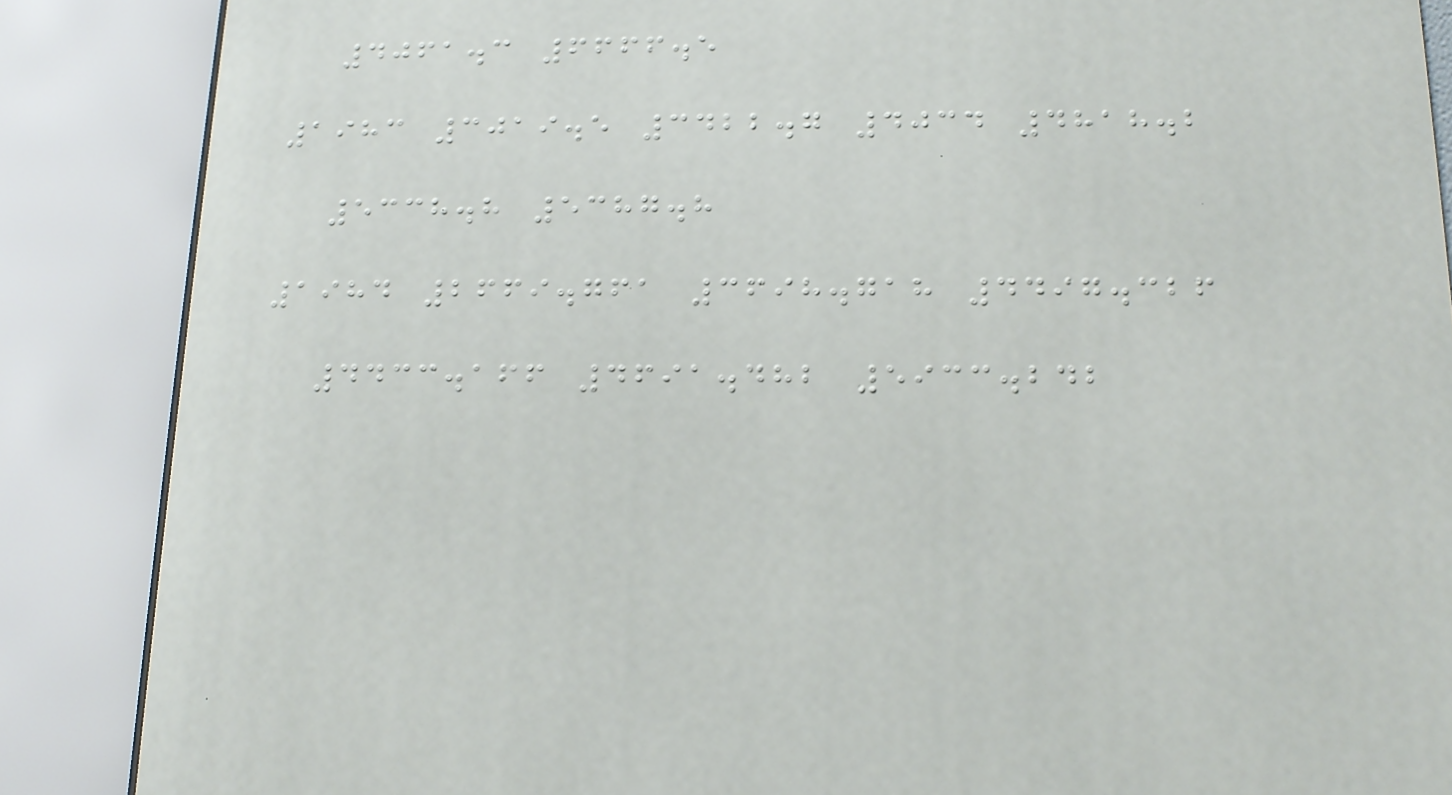4061.3 6666.5
1983 3019.5 3422.7 4034 4818.2
5338.8 5387.8
1984 2669.761 3698.718 4497.326
4433.166 4691.482 5933.242
